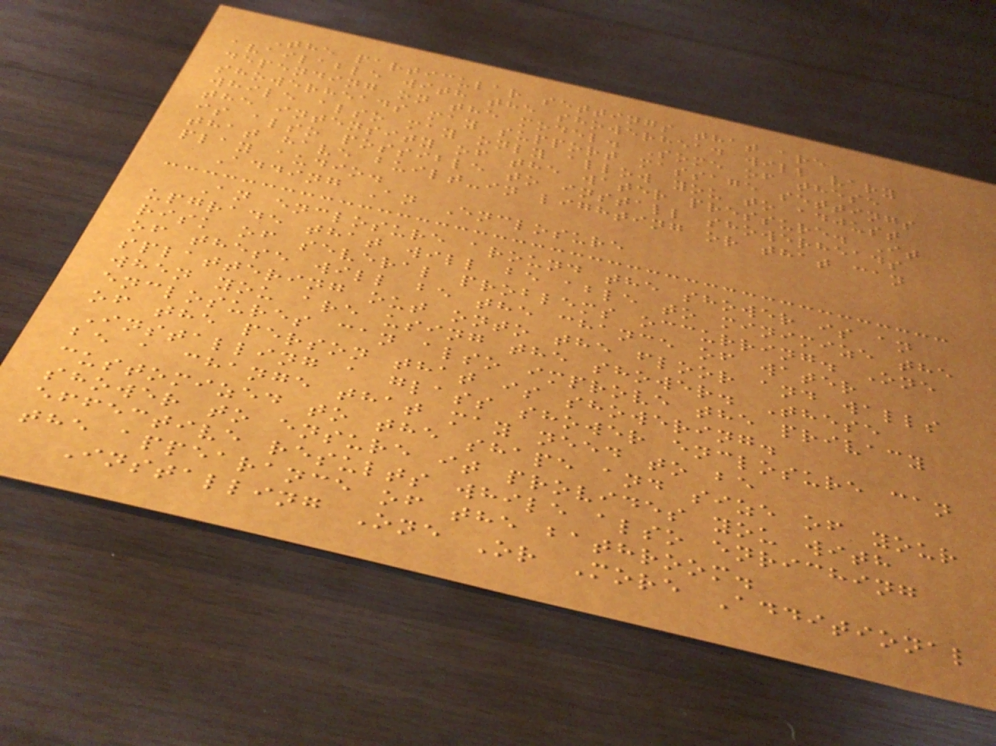The particular settings that are
available with the showerhead will vary
depending on the model. Some of these
showerheads may support massage settings
while also may only allow you to adjust
the intensity of the water pressure. It
is also possible to install showerheads
that have built-in lighting or that can
play audio.
Adding An Enclosure
An enclosure around the shower is an
upgrade that will be able to minimize the
risk of several problems occurring. One
of these will be the chance of water
splattering out onto the floor and walls
when you are using the shower. These
enclosures can also improve the privacy
of the person that is showering.
Installing a glass shower enclosure can
be a change that may need to be
customized to the shape and size of your
shower to ensure it provides you with
effective results while also enriching
the appearance of the bathroom.
Installing One Or More Additional
